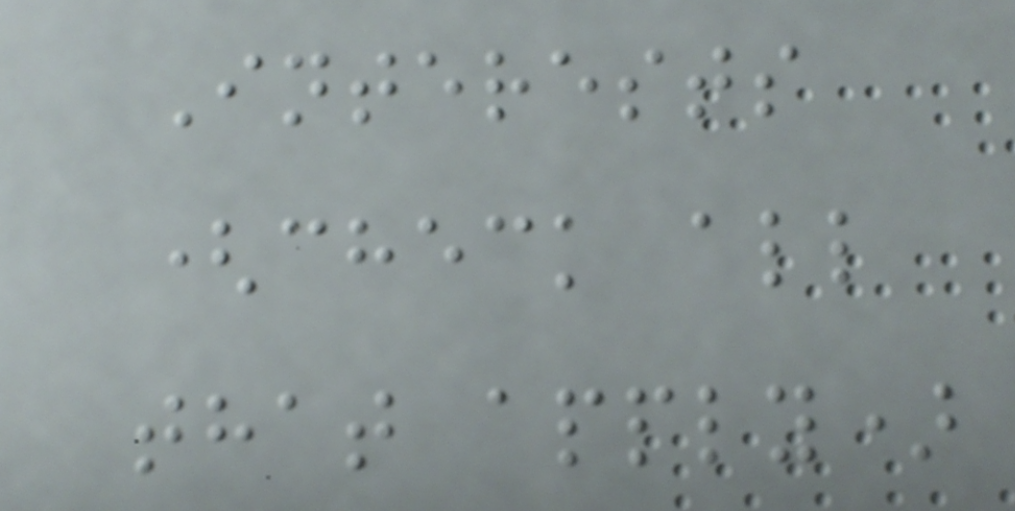Interests
(check all
that apply)
